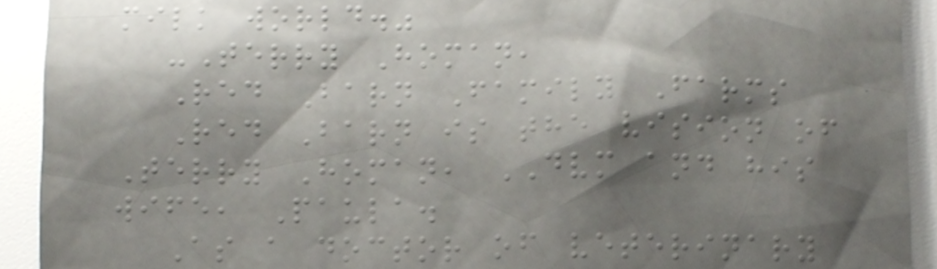milk world."
-Terry Homan,
Red Barn Family Farms
Red Barn is the vision of
Terry Homan, DVM and his
wife, Paula.
As a doctor of veterinary
